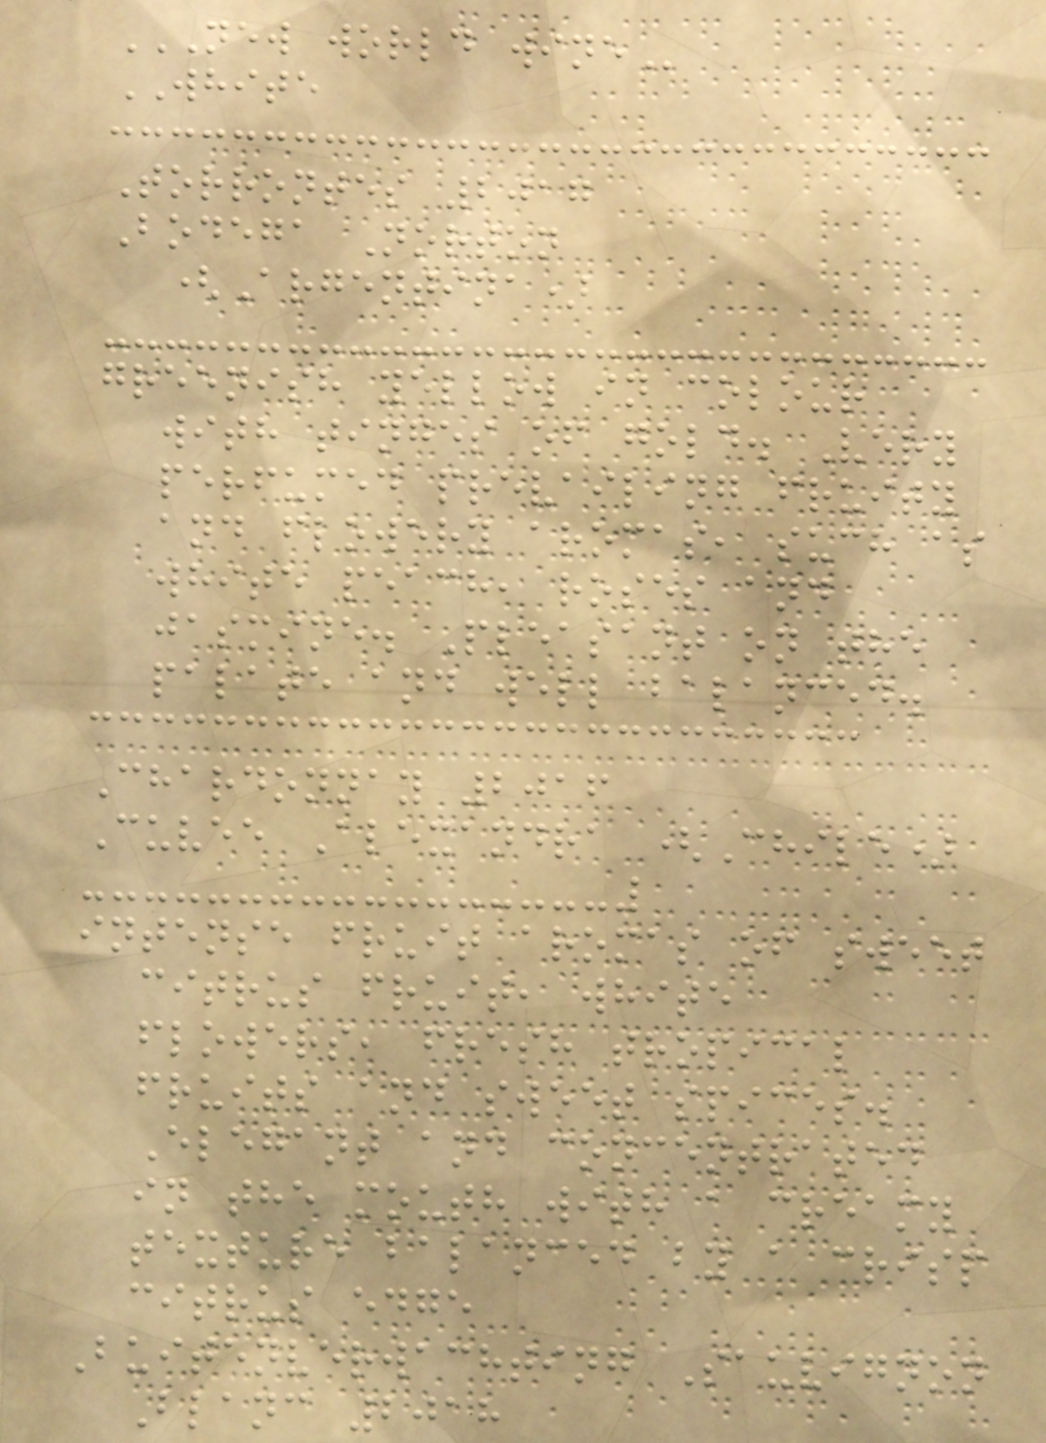NEW WORLD WINE
WHITE
Torrontes 2017
Bodega Norton
(Argentina)
greenish yellow in colour
with tinges of gold. Very
perfumed prevailing fruity
and flowery aromas, such as
white peach, roses and
jasmine. Pleasant on the
palate and well balanced.
Chardonnay 2016
Cuvee Alexandra (Chile)
intense fruit aromas of sweet
citrus fruit, white
flowers, fresh tropical
fruits and sweet spices.
Elegant and concentrated
in the mouth with a creamy
texture balanced by a crisp
citrus edge
Buitenverwachting Sauvignon
Blanc 2018
